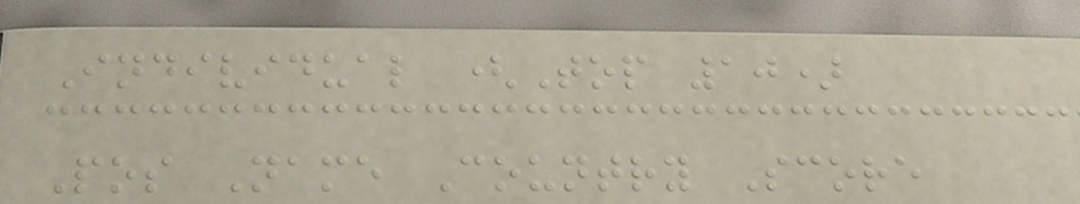Individual (Top 10)
Pos Name Country Score
